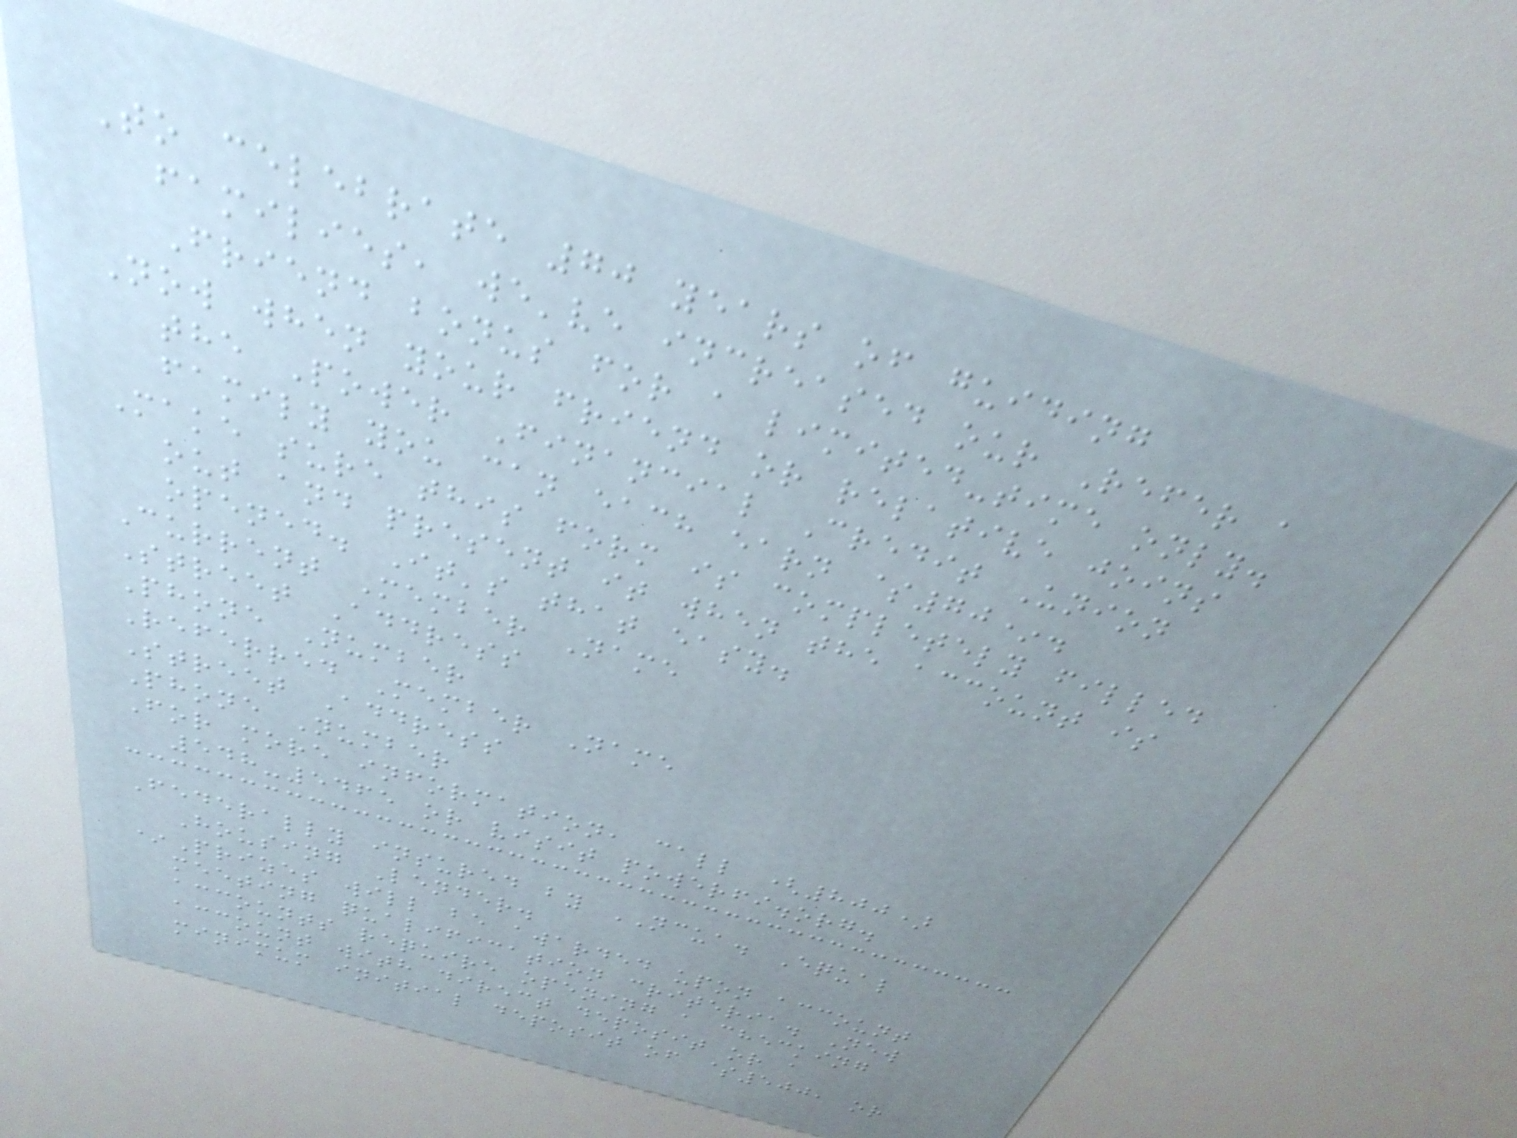To celebrate 70 years of guiding
families, we've increased our Refer a
Friend bonus for a limited-time only.
Now when your friend or relative joins
the Power Financial Credit Union
family you can each earn $70*.
Make sure this form is completely filled
out and present it when the account is
opened. It's that easy.
Current Member Name
Street Address
Phone Number
Referred Member Name
Street Address
Phone Number
For more information, call (800)
548-5465 or visit powerfi.org.
Federally insured by NCUA. Equal
Housing Lender.
*Prizes will be awarded upon account
meeting qualification criteria. New
accounts require opening a checking
account with direct deposit or a
minimum initial deposit of $500, or
